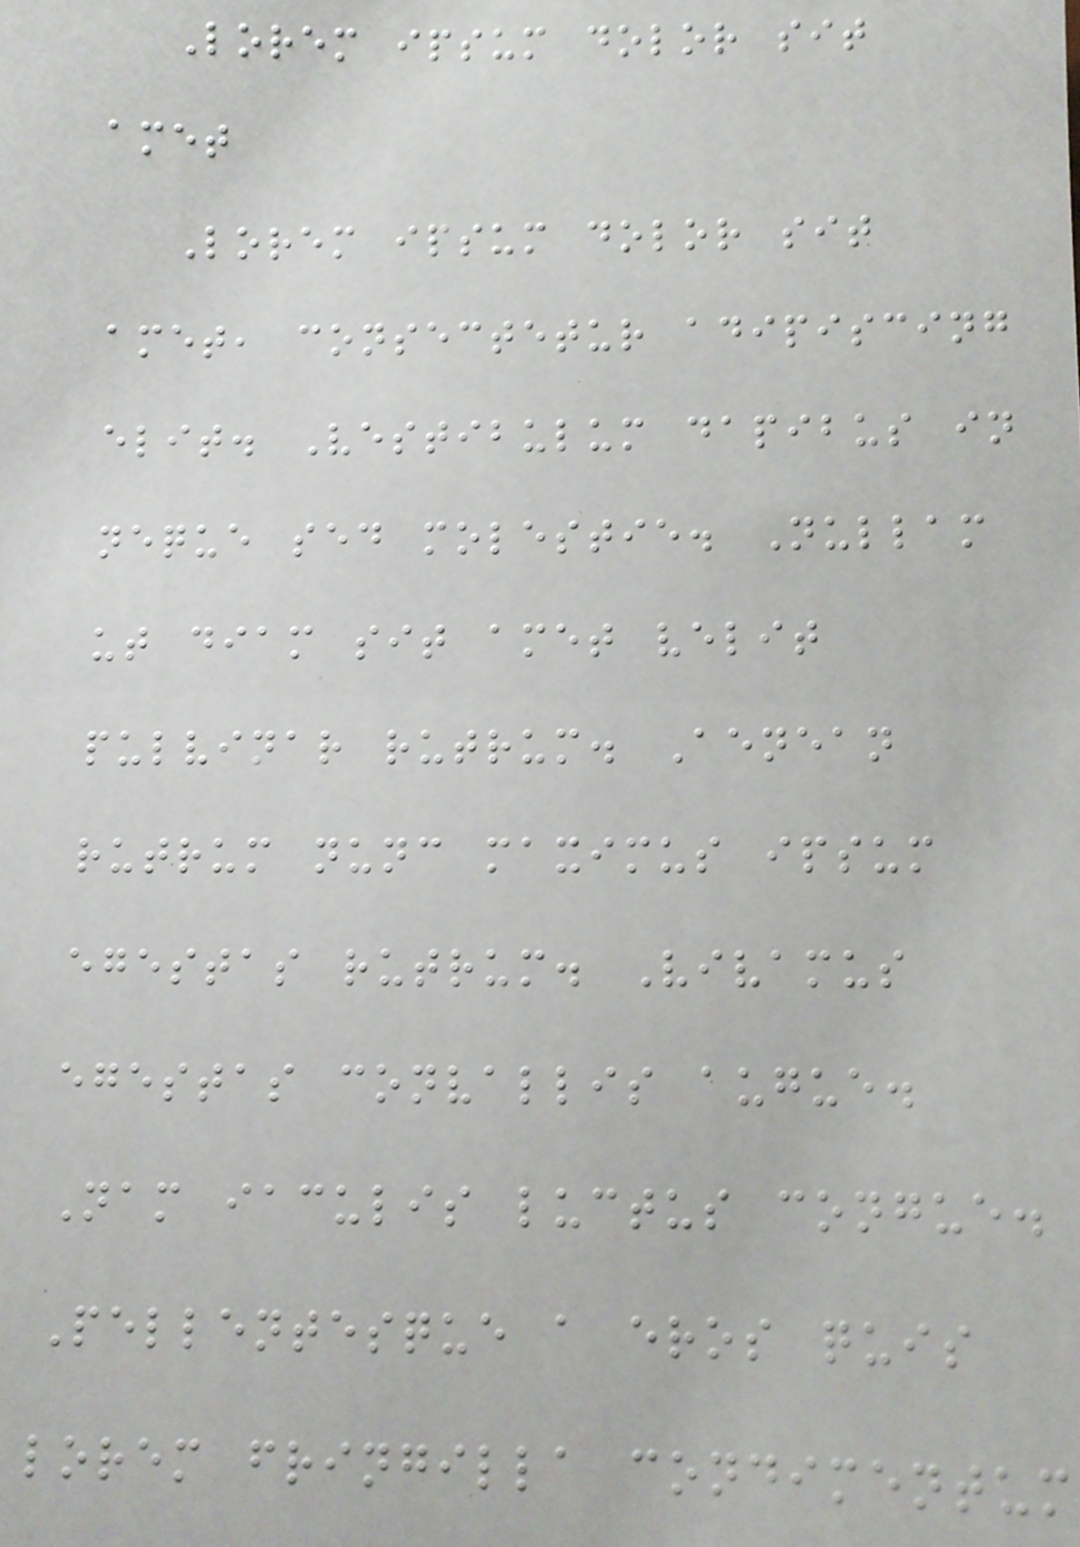Lorem ipsum dolor sit
amet
Lorem ipsum dolor sit
amet, consectetur adipiscing
elit. Vestibulum dapibus in
neque sed molestie. Nullam
ut diam sit amet velit
pulvinar rutrum. Aenean
rutrum nunc maximus ipsum
egestas rutrum. Vivamus
egestas convallis augue.
Nam iaculis luctus congue.
Pellentesque a eros quis
lorem fringilla condimentum
